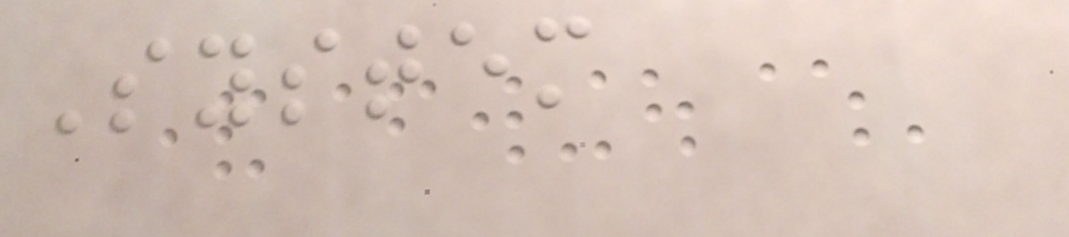System
